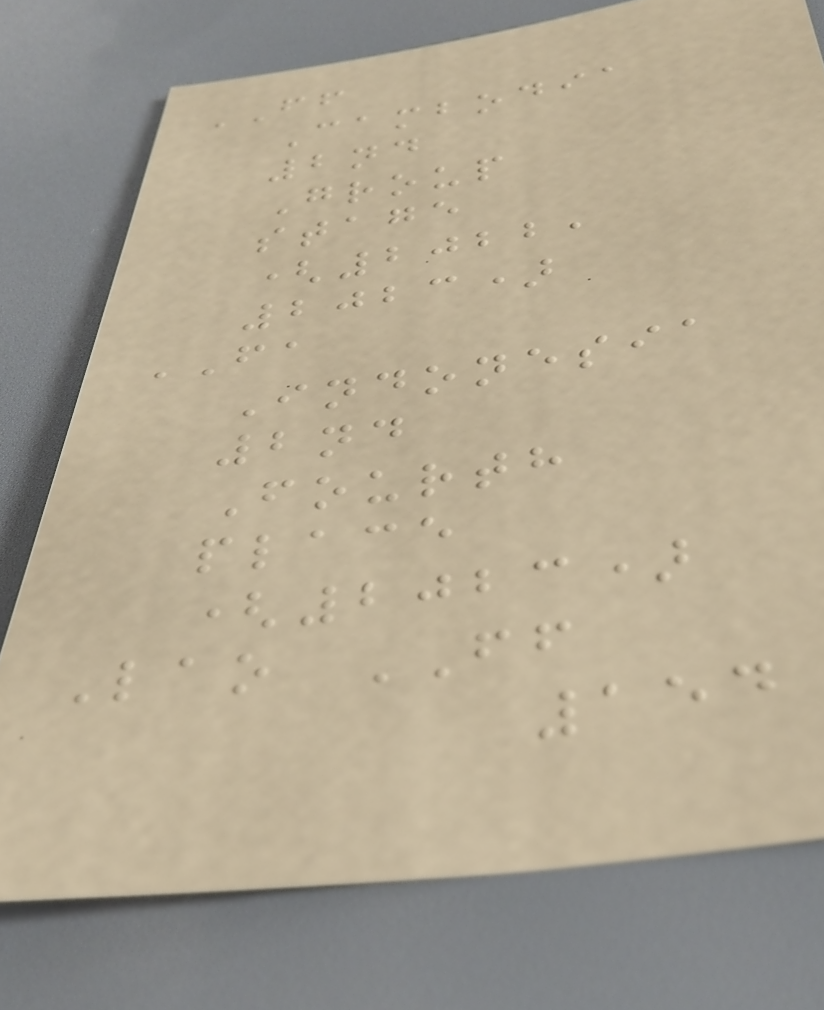FF
Cambodia
2nd
Group
stage
(2022,
2023)
FA
Indonesia
2nd
Fourth
place
(2023)
Lao FF
154
